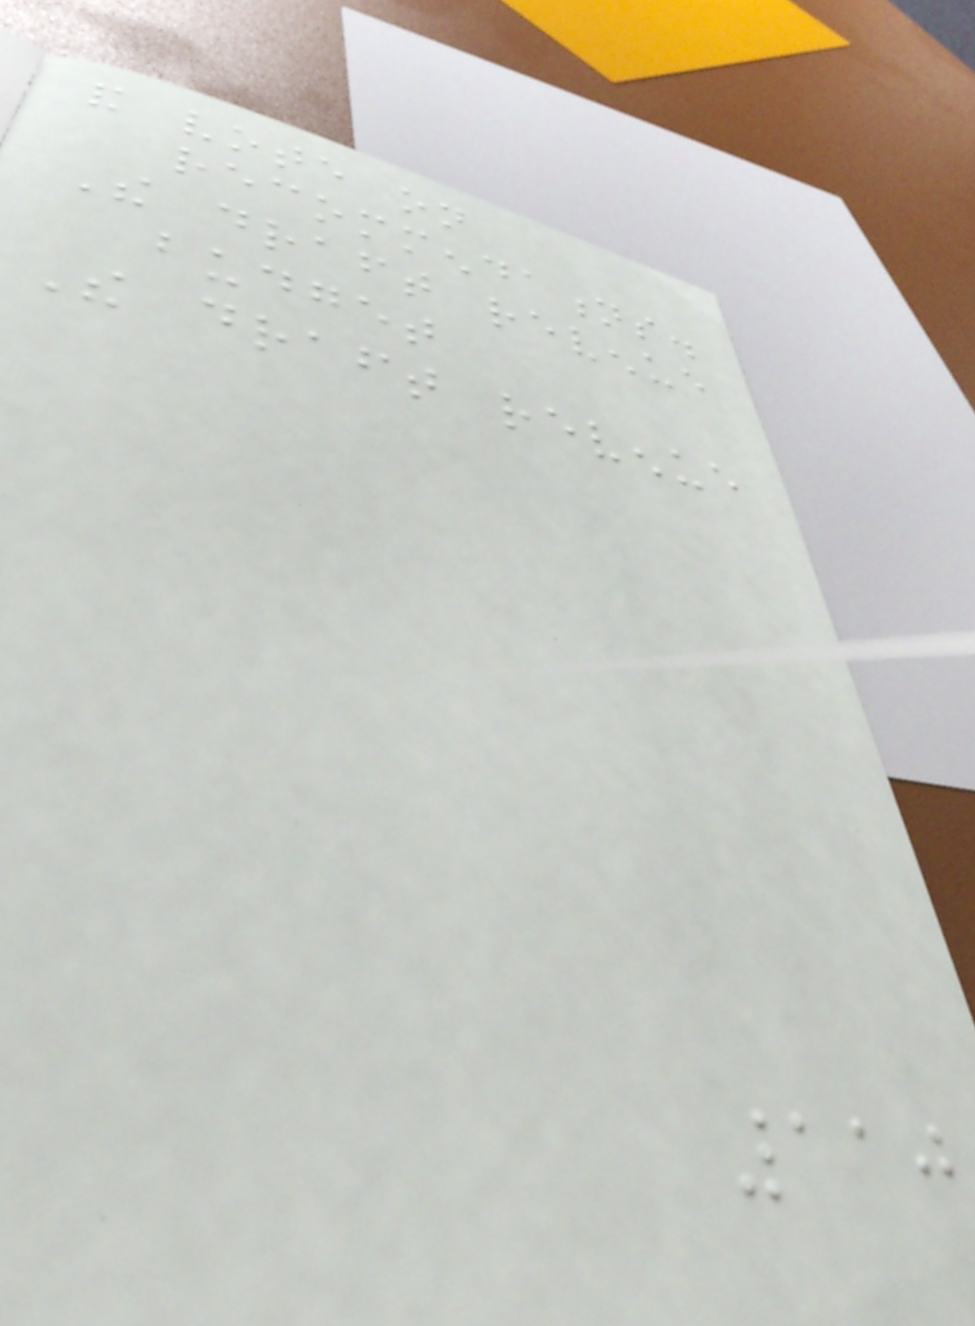and vote on
recommendations.
The draft revenue
budget
The draft revenue
110
